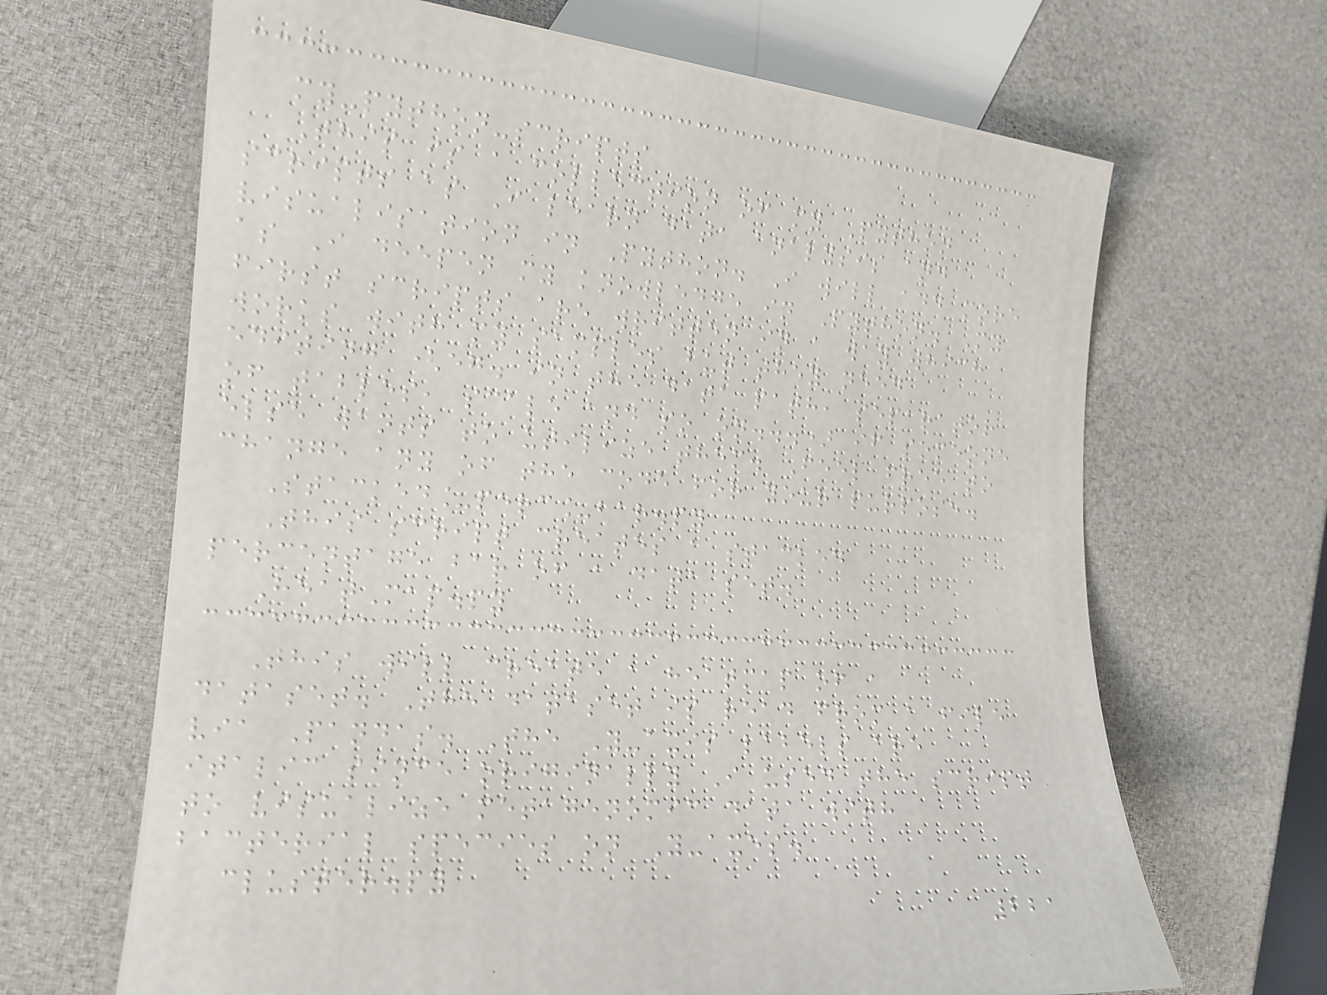my-python-scripts
This is a collection of my Python
scripts as I learn data analysis and
visualisation in Python. I will add more
as I deepen my knowledge in Python. My
first scripts are written in a way which
works with my samples but they need
editing (eg. in the data path, separator
of tables, scale and so on...) if someone
else wants to utilize them. Feel free to
change any of the code for your purpose.
Stacked_perc_bar.py
This script creates a stacked
percentage bar of a data set.
HeatMap.py
This will create a heatmap of a
dataset. The dataset is read from a file
via Pandas. The Y-axis labels are
italic since originally I used the script
to visualize metagenomic data with
bacterial species on Y-axes.
cluster.py
221
